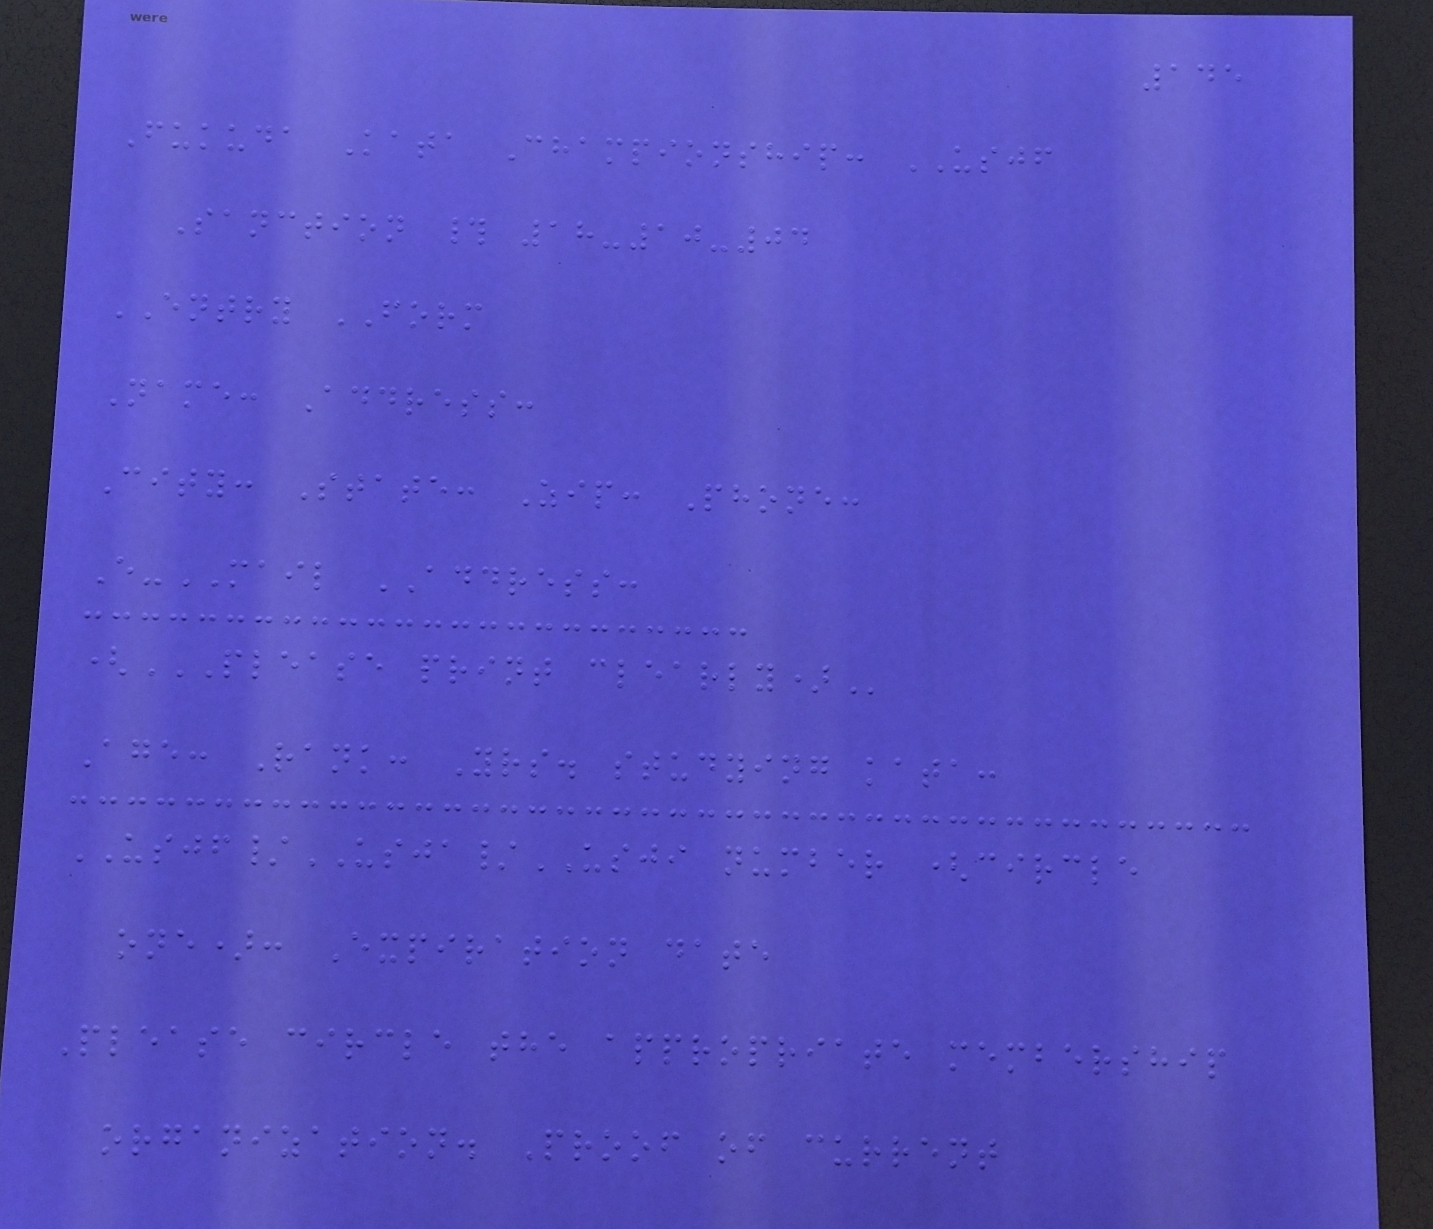145
Fukuda Kata Championship: USJF
Sanction # 18-10-04
ENTRY FORM
Name: Address:
City: State: Zip: Phone:
E-MAIL ADDRESS:
(PLEASE PRINT CLEARLY)
Age: Rank: Yrs. studying kata:
USJF/USJA/USJI number (circle
one): Expiration date
Please circle the appropriate membership
organization. Proof of current
